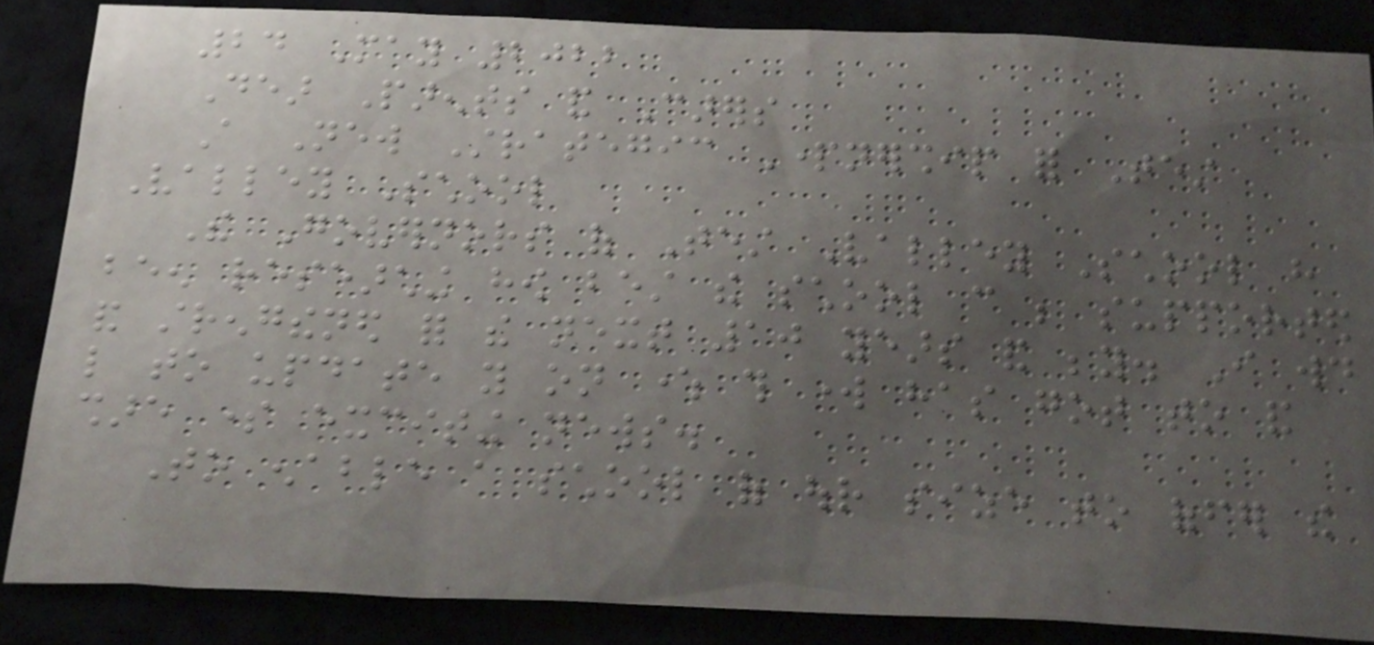24 May 2022
Dear Parents and Carers
A New Strategic Partnership for Test
Valley School
The Governors of Test Valley School have
been researching how best the school can be supported
and strengthened for the next 10 years and beyond. I would
like to update you on where this work has got to and
share some exciting news.
To enable a school of our size to offer the
